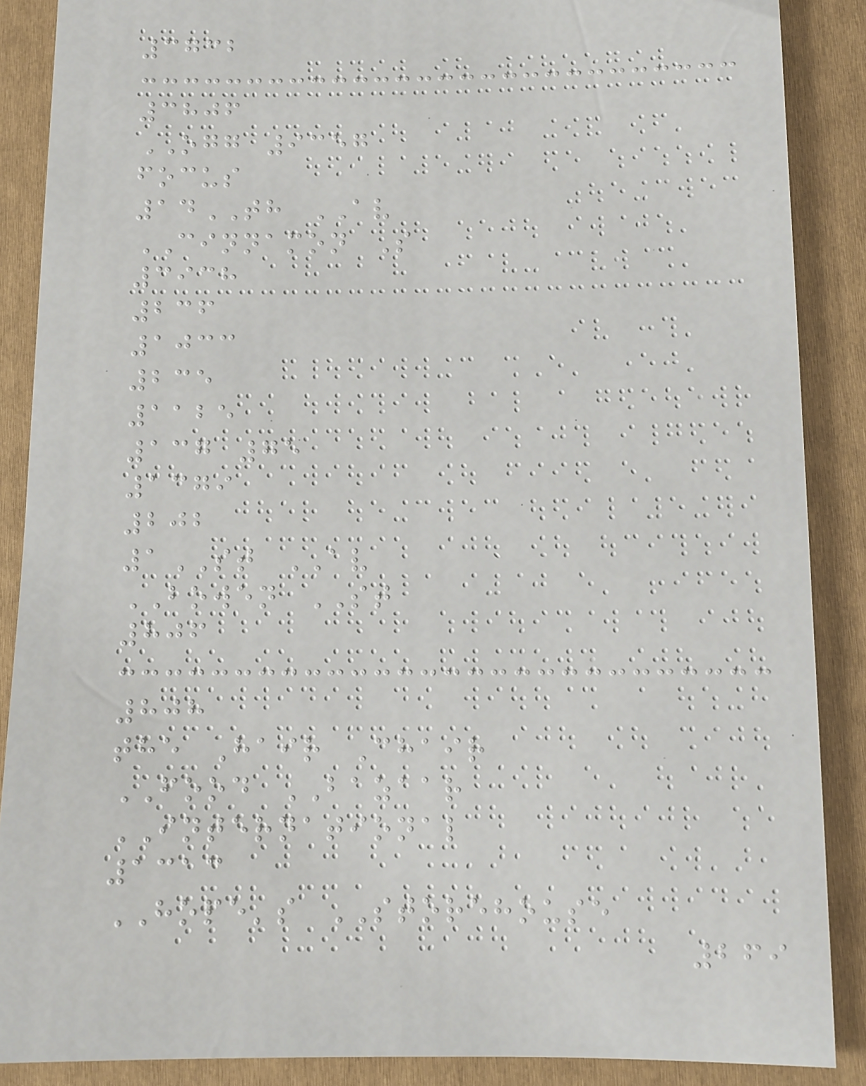3732
3806
OGG 9357
focus
14TH AV
CINNAMON S
3938
236
1033
235
1125
137 75
1379
202
1ST AV
BOWEN ST
806
808
the Hair Chair
FOOD BAZAAR
INTERNATIONAL
1313
HOPE's STOREHOUSE
269
